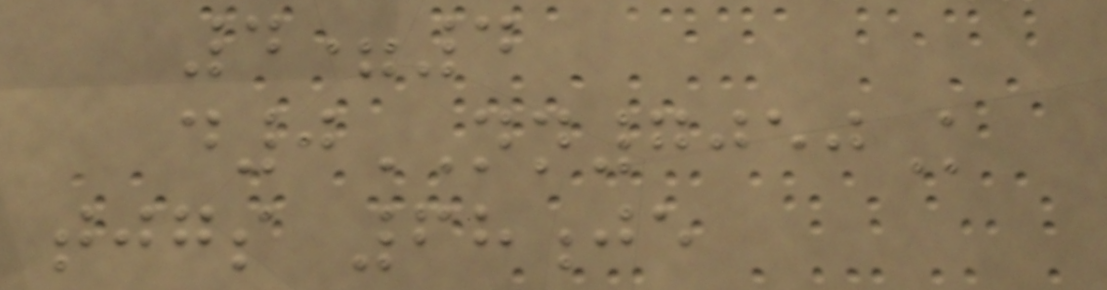4=4
d0NN7050K
tjgs 68je
